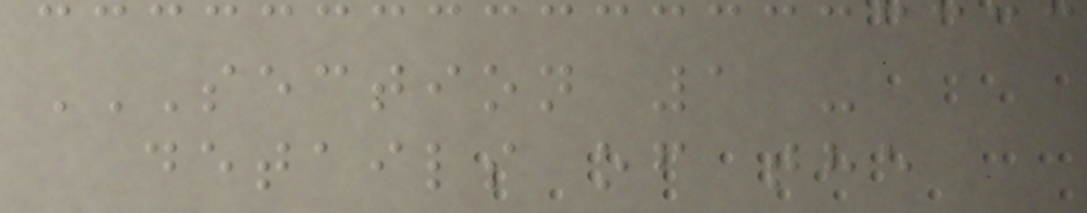SECTION 1 -
DETAILS OF THE
